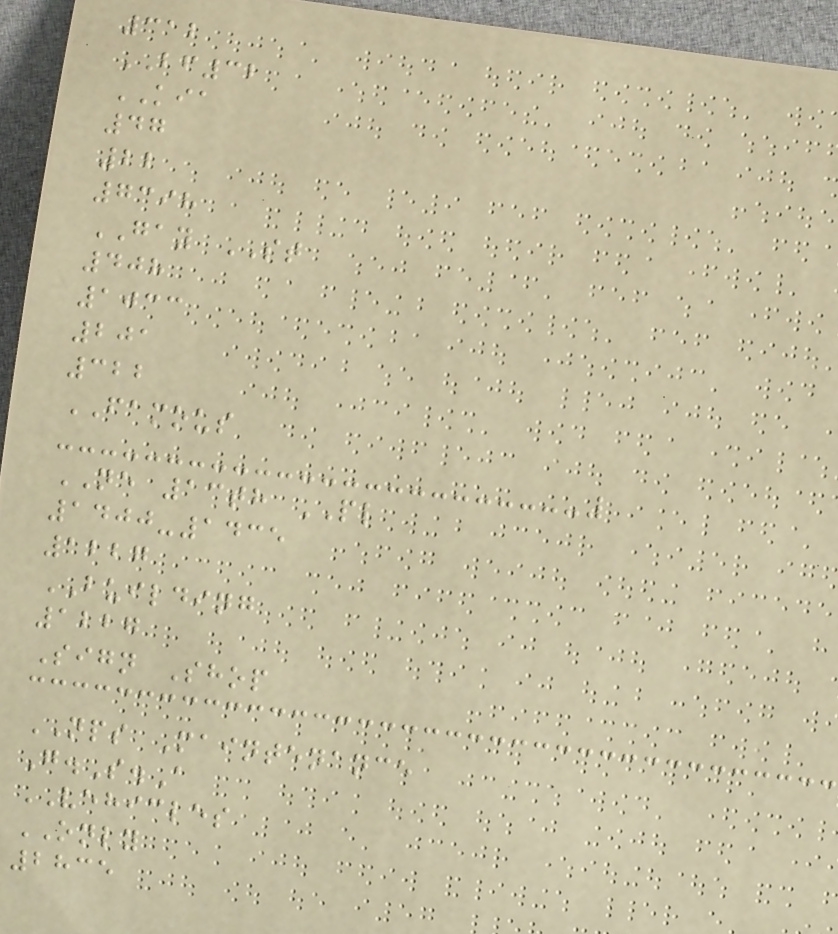312
BF32
KIA
47
22
7398
GAY ST
408
1033
201
322
FAMOUS
NE 13th PL
1400-1435
1227
BUILDING
1227
Sign Shop
NPS Maintenance
G.S.A
VEHICLES
ONLY
2835
